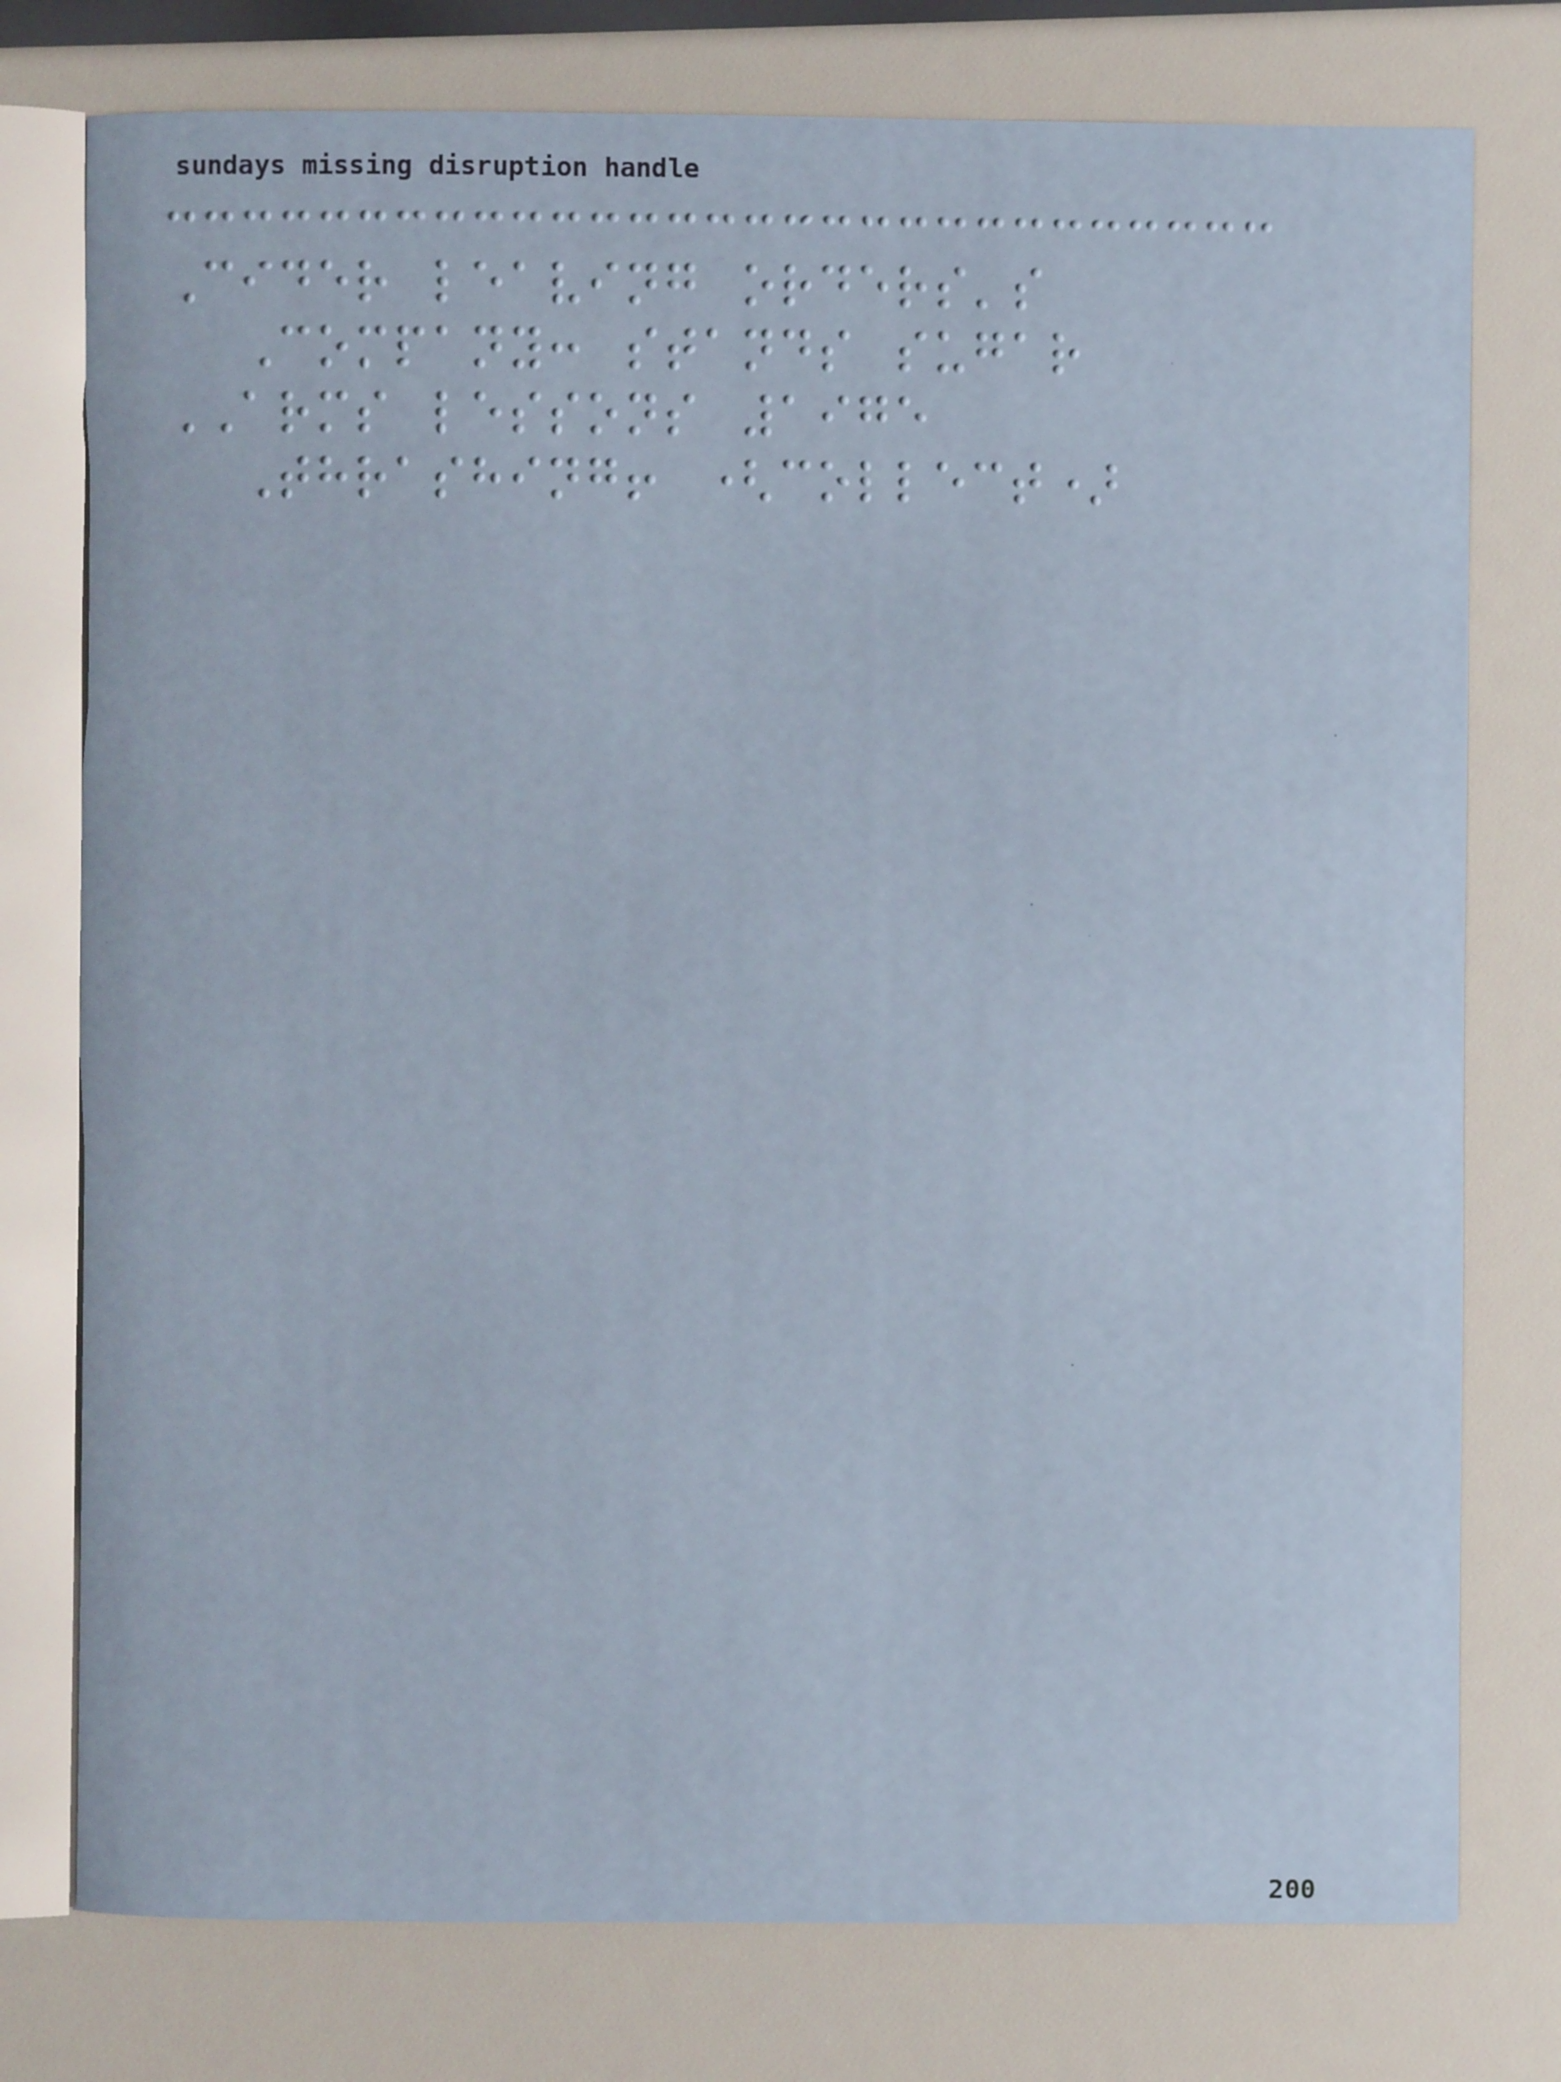Cider leaving orders's
Company: stands sugar
ARMS lessons 1975
Thrashing! (collect)
